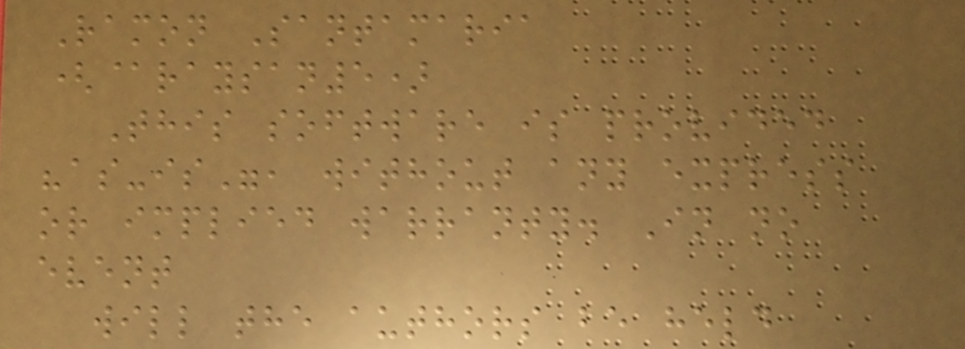Ramon Santamaria
(@raysan5)
This software is provided
"as-is", without any express
or implied warranty. In no
event
will the authors be held
